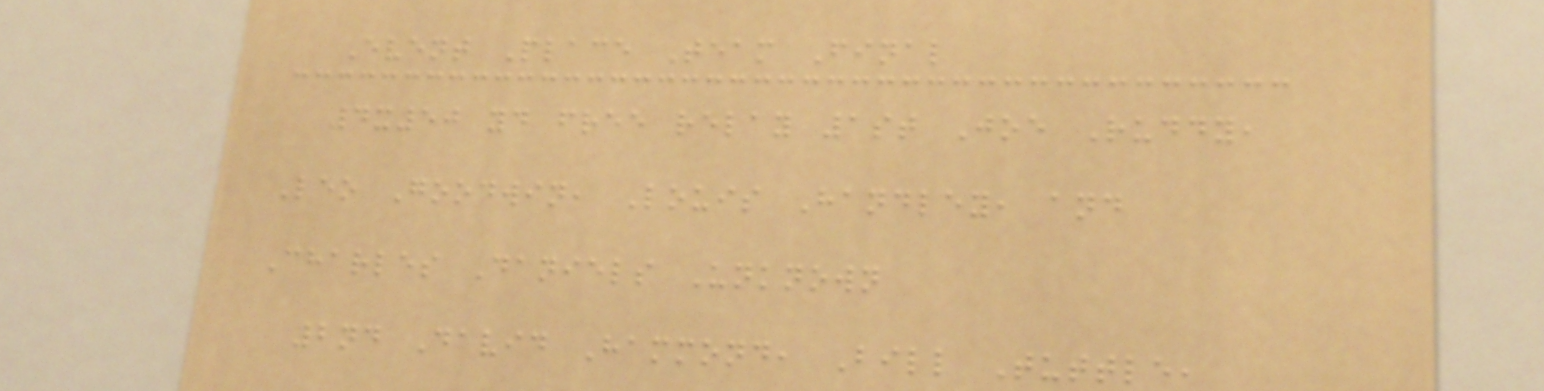Event Place Team Final
4x50 yd free relay 1st Joe Ruddy,
Leo Goodwin, Louis Handley, and
Charles Daniels Unknown
2nd David Hammond, Bill Tuttle,
